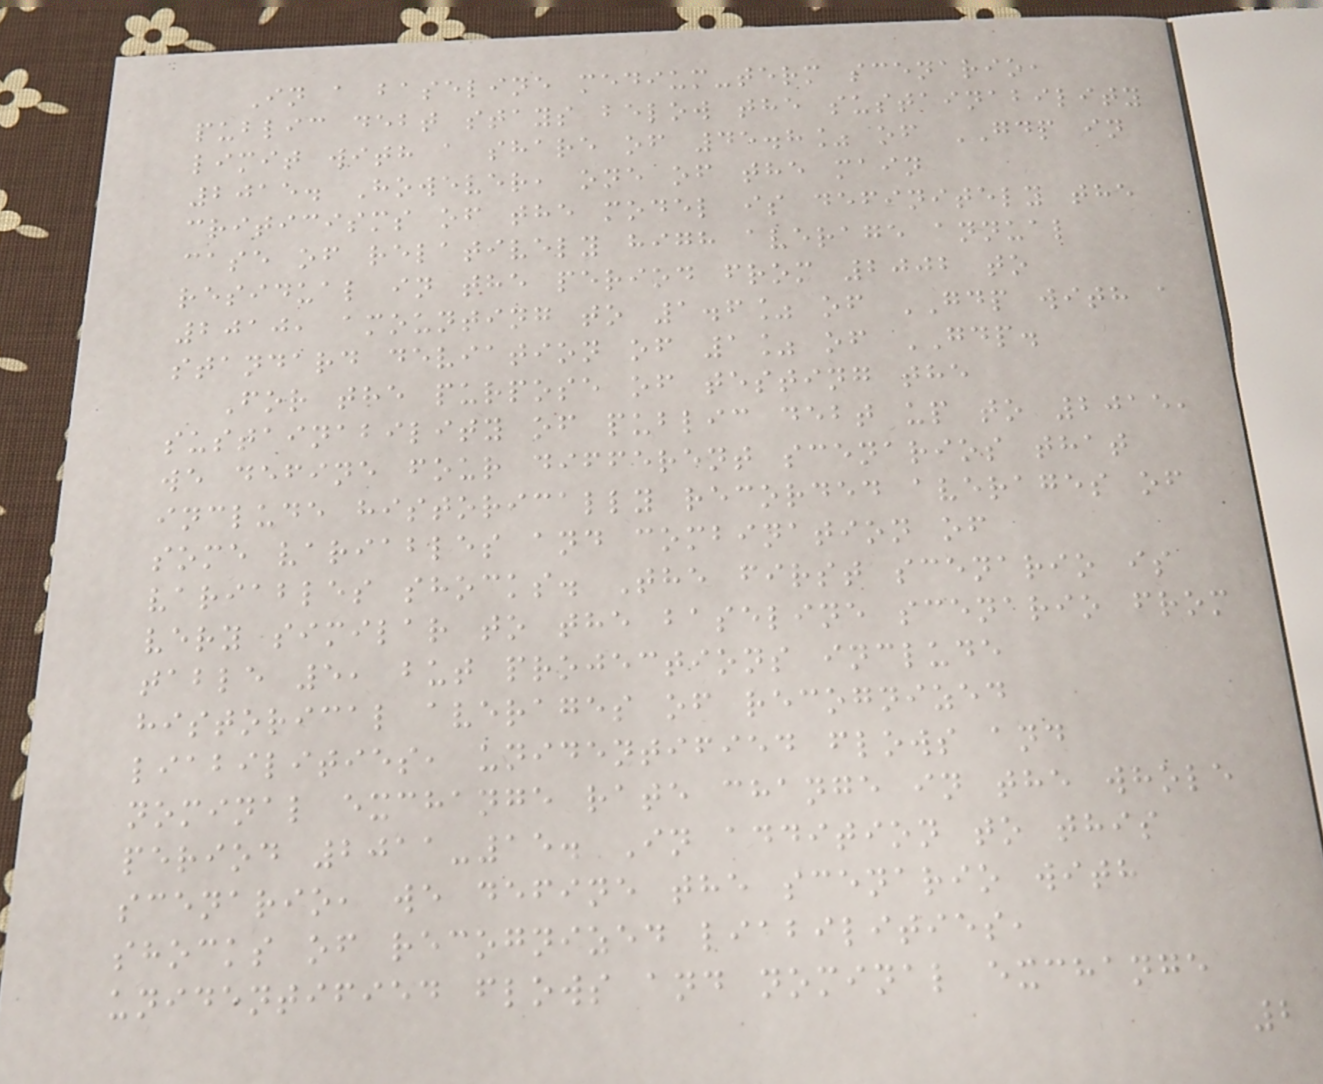In a baseline medium-term scenario,
public debt stays below the sustainability
limit with a share of 45.8% of GDP in
2015. However, one of the main
criticisms of the model is definitely the
case of relatively high average annual
residual in the period from 2002 to
2010, amounting to 1.6% of GDP with a
standard deviation of 1% of GDP.
For the purpose of testing the
sustainability of public debt up to 2015,
we define four different scenarios that
include historically recorded averages of
some variables and combination of
variables shocks. The first scenario is
very similar to the baseline scenario from
table 5, but projections include
historical averages of recognized
liabilities, unidentified flows and
nominal exchange rate change in the whole
period 2011-15. In addition to this
scenario, we define the scenario with
shocks of recognized liabilities,
unidentified flows and nominal exchange
2
